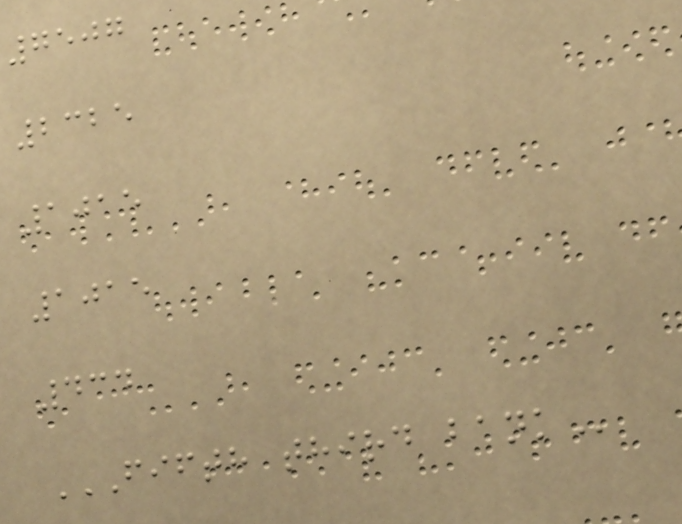7507
2325
1015
1015
434
FIFTH THIRD BANK
